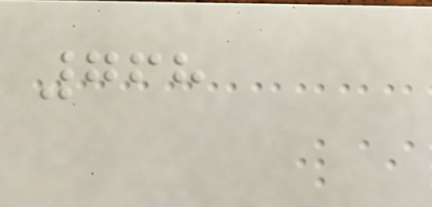768
